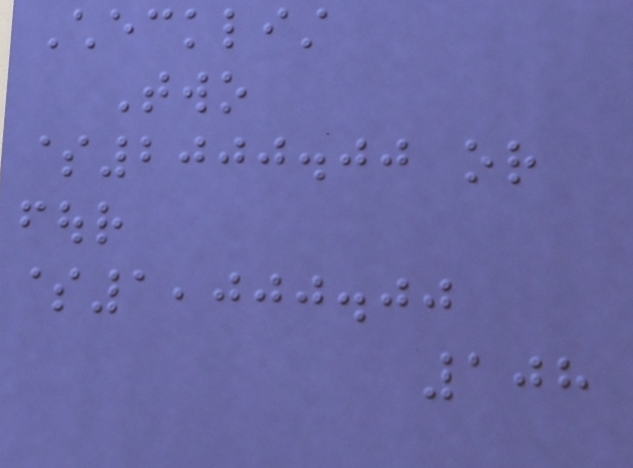Checklist
Two
$2000.00 or
four
$1,000.00
108
